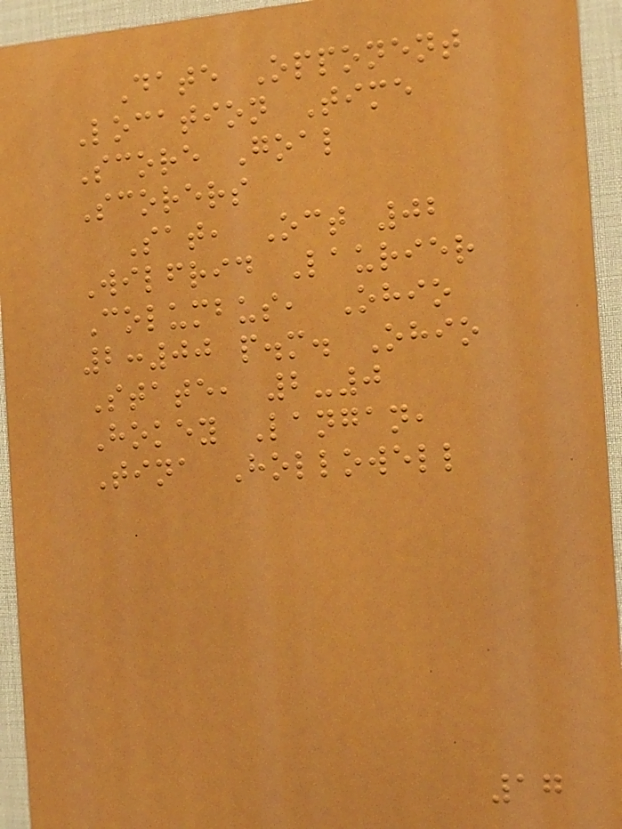Date Opponent
Location Time
Score Goal
Scorers
Sat, Oct 02
Wilfrid Laurier
Columbus, Ohio
2:00 p.m. Ohio
State, 2-0
Hokey Langan,
Tina Hollowell
17
